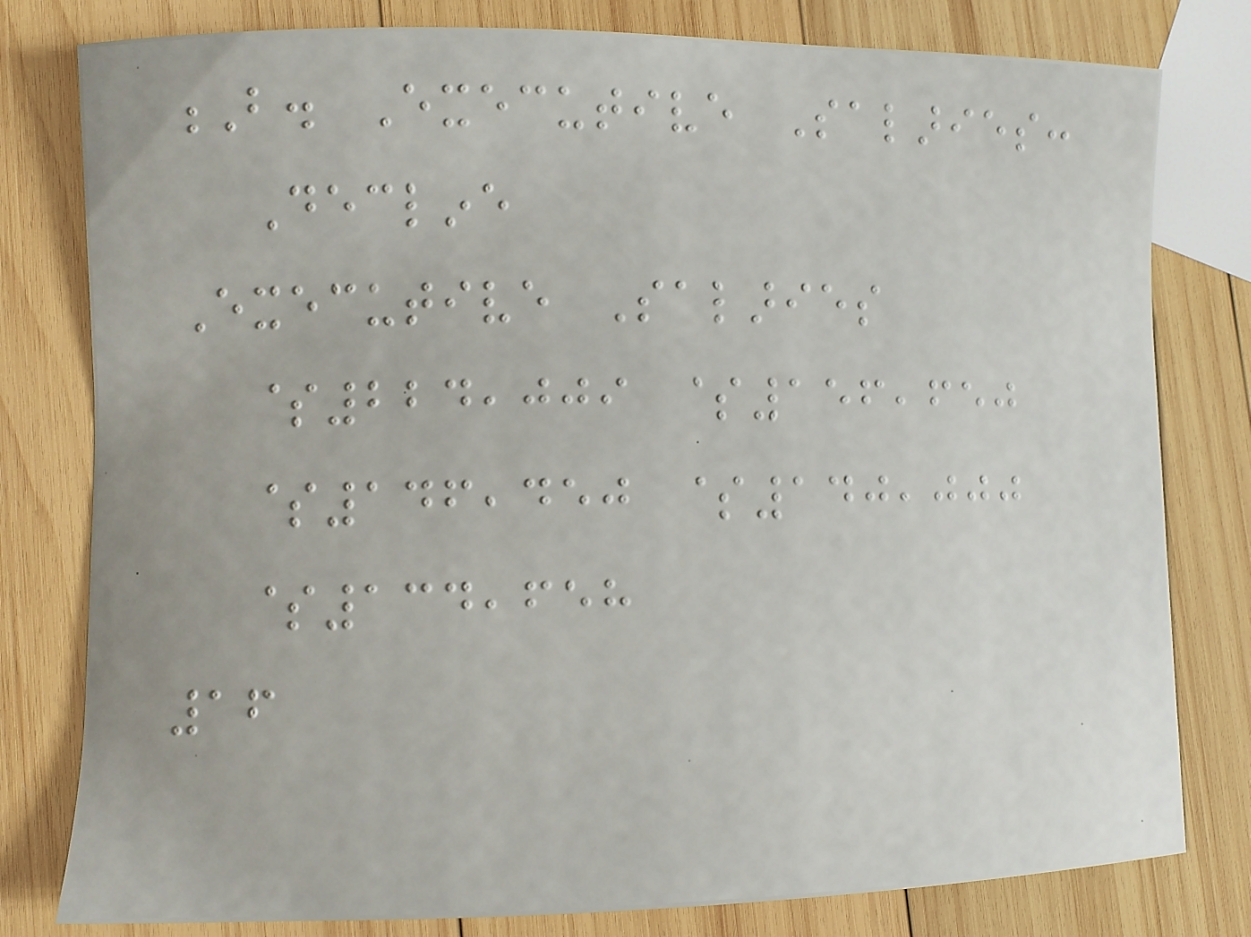B. Executive Salaries:
Decline
Executive Salaries
$224,009 $156,650
$146,450 $140,000
$134,658
16
